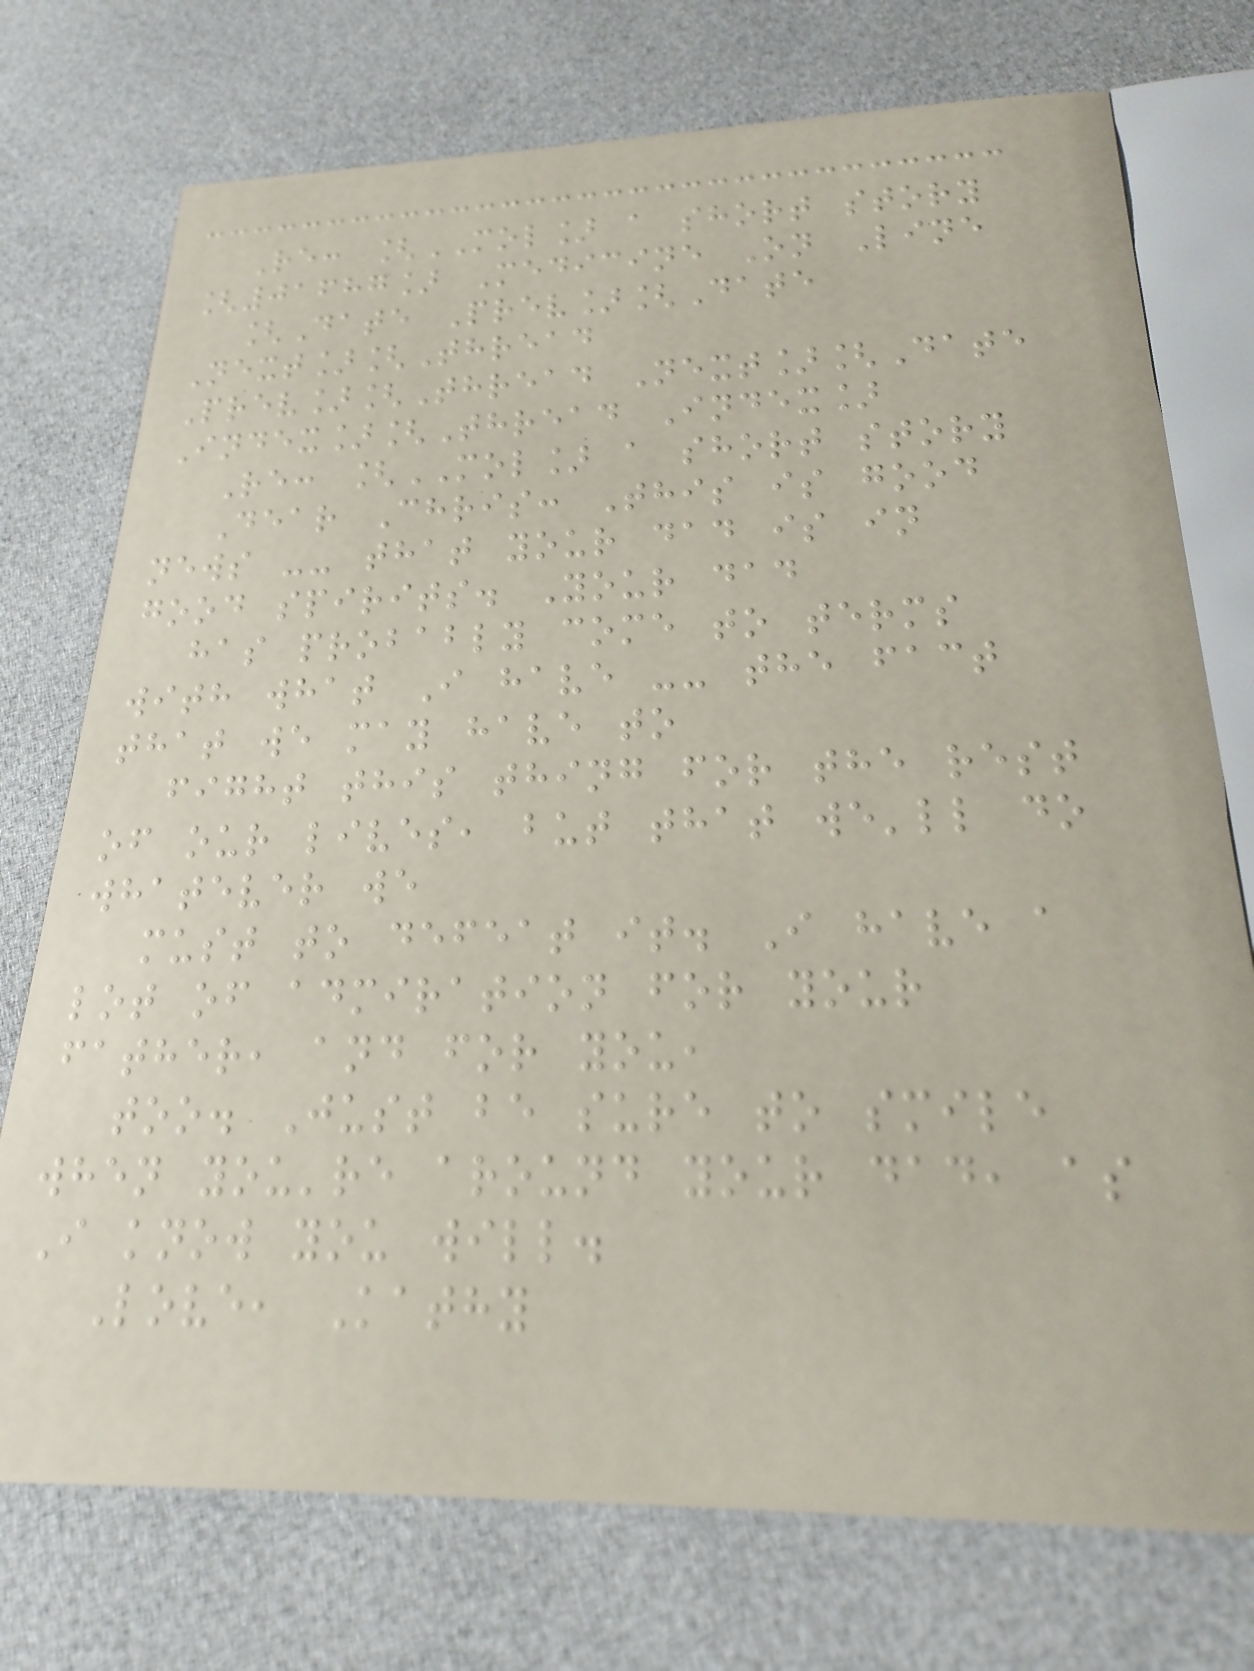Re: [MOL] a short story
[01687] Medicine On Line
[Date Prev][Date
Next][Thread
Prev][Thread Next][Date
Index][Thread Index]
Re: [MOL] a short story
Dear Chris: This is good
news -- that your dad is in
good spirits. Your dad
has probably come to terms
with what I have -- the fact
that we may have to
fight this thing for the rest
of our lives, but that we'll do
whatever we
must to defeat it. I have a
lot of admiration for your
father, and for you,
too. Just be sure to smile
when you're around your dad, as
I know you will.
Love, Kathy
